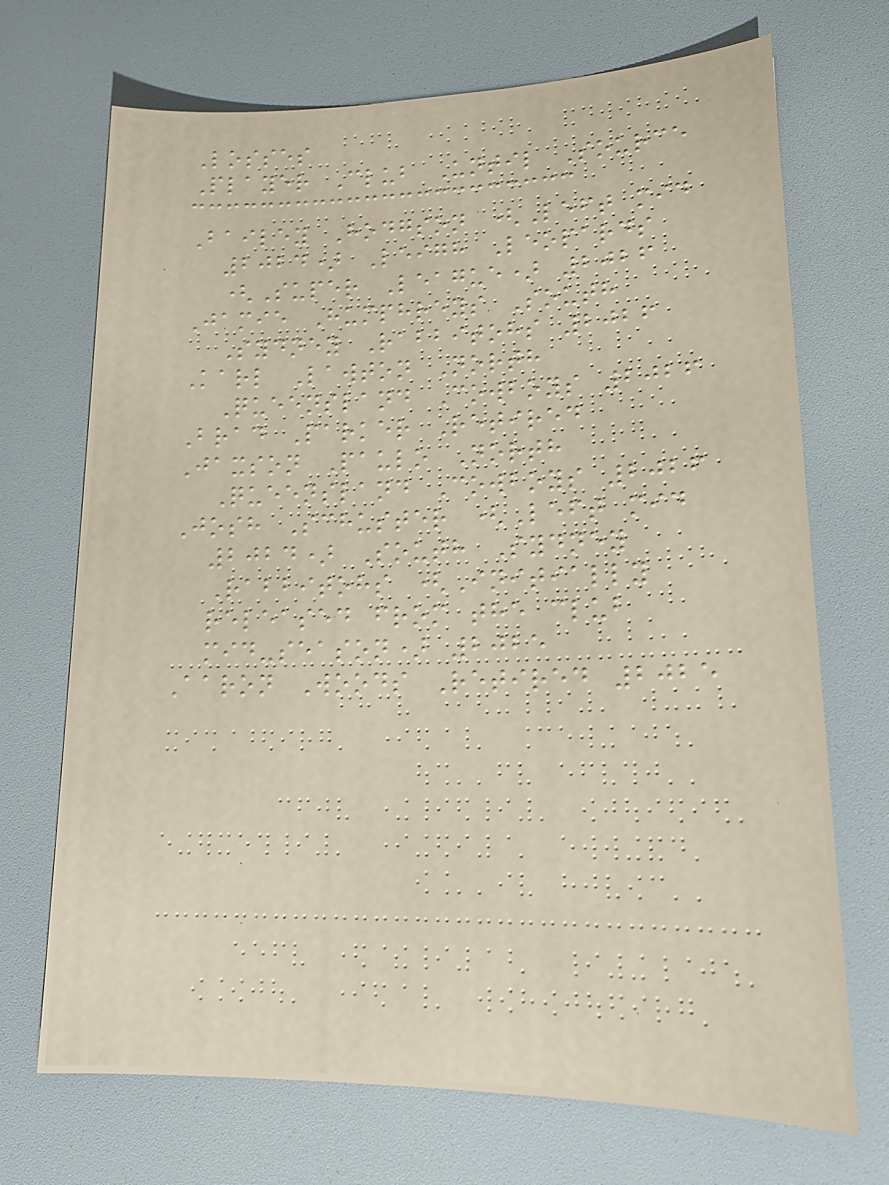Losses
Player Club Until Source
Bailey Hodgson (Left mid
2024) Leigh Leopards
(Super League) 2026
Jamie Humphreys South
Sydney Rabbitohs 2026
Karl Lawton North
Queensland Cowboys 2026
Brad Parker Retired
Jaxson Paulo North
Queensland Cowboys 2026
Josh Schuster (Left mid
2024) South Sydney
Rabbitohs (Initially
released from the club
mid-season) 2025
Aaron Woods Retired 2025
